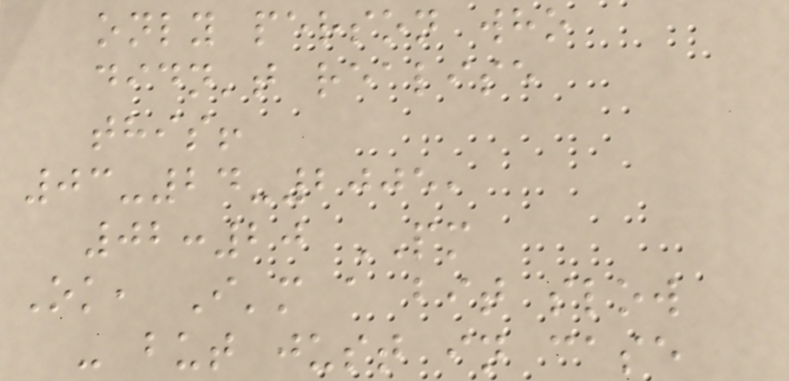only person who
didn't realise
this!
03-24-2005,
02:20 PM
Ok, I'm a bit slow
- but just in case
